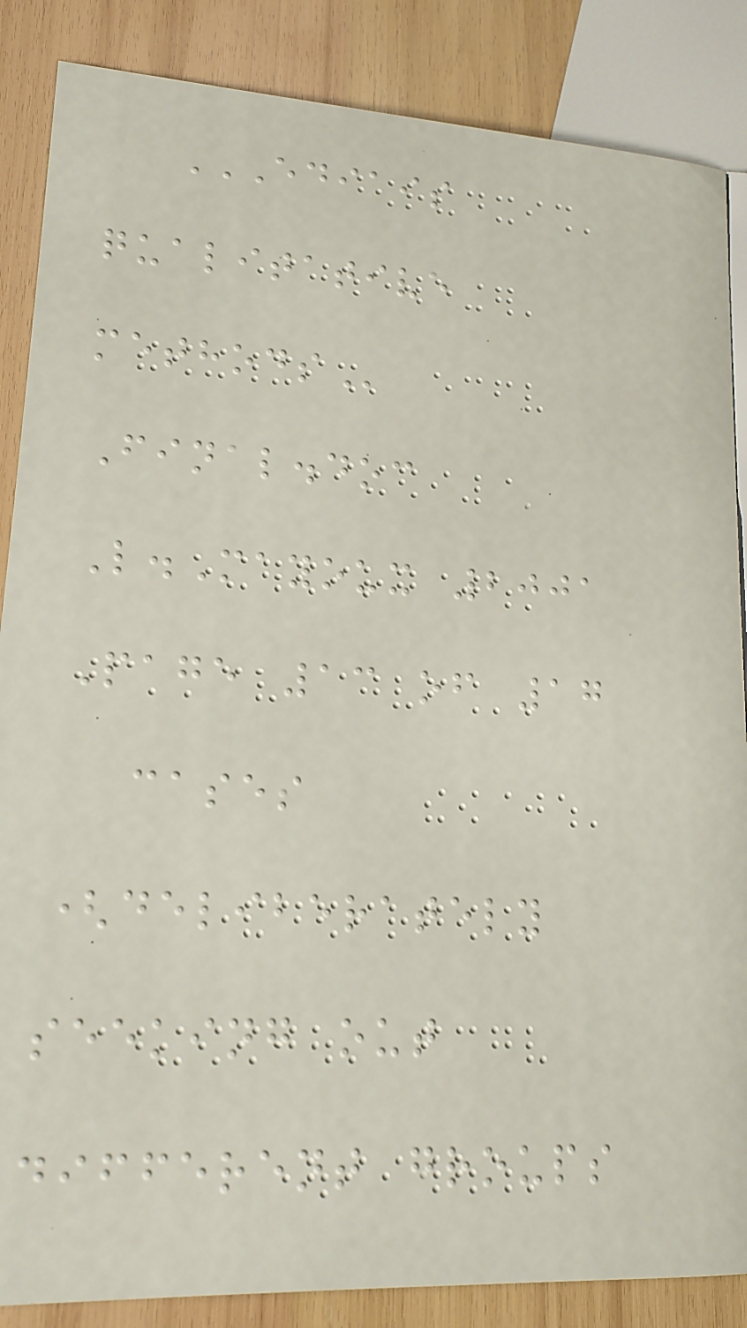EDIAIS
QUALITATIVE
METHODS
Final.doc
L.Mayoux 2001
Page 13 of 17
cases
(deliberately
seeking out
different groups
